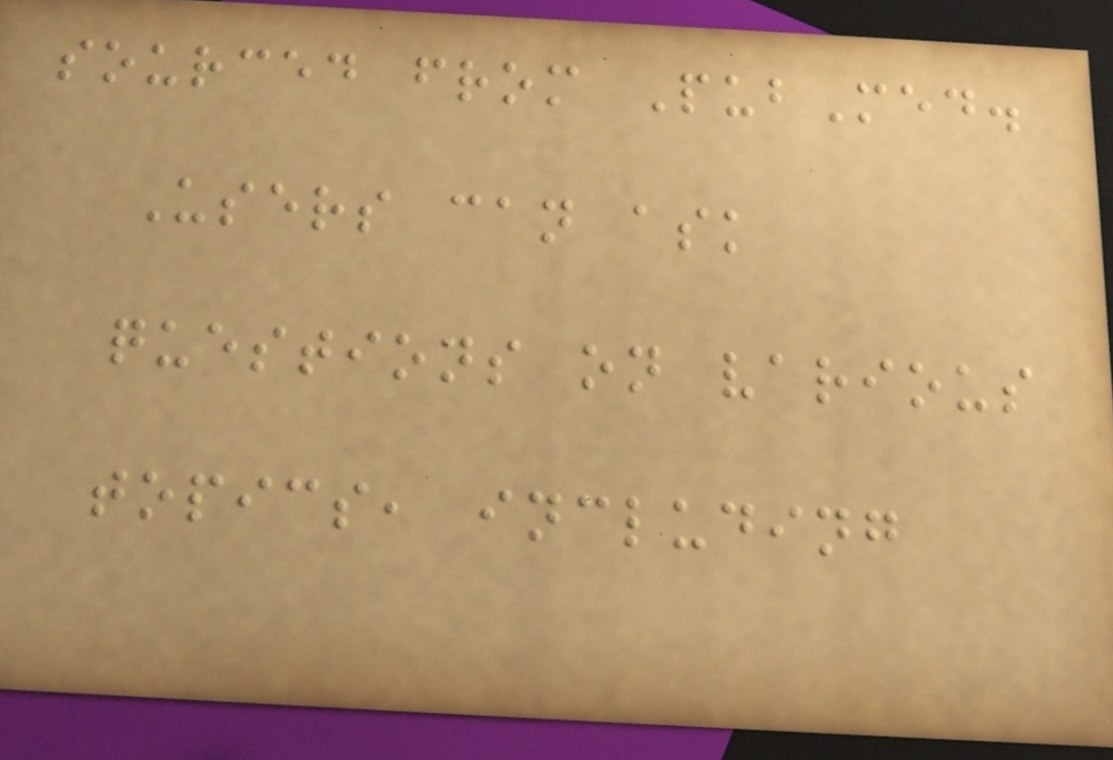sourced from PubMed.
Users can ask
questions on various
topics, including
